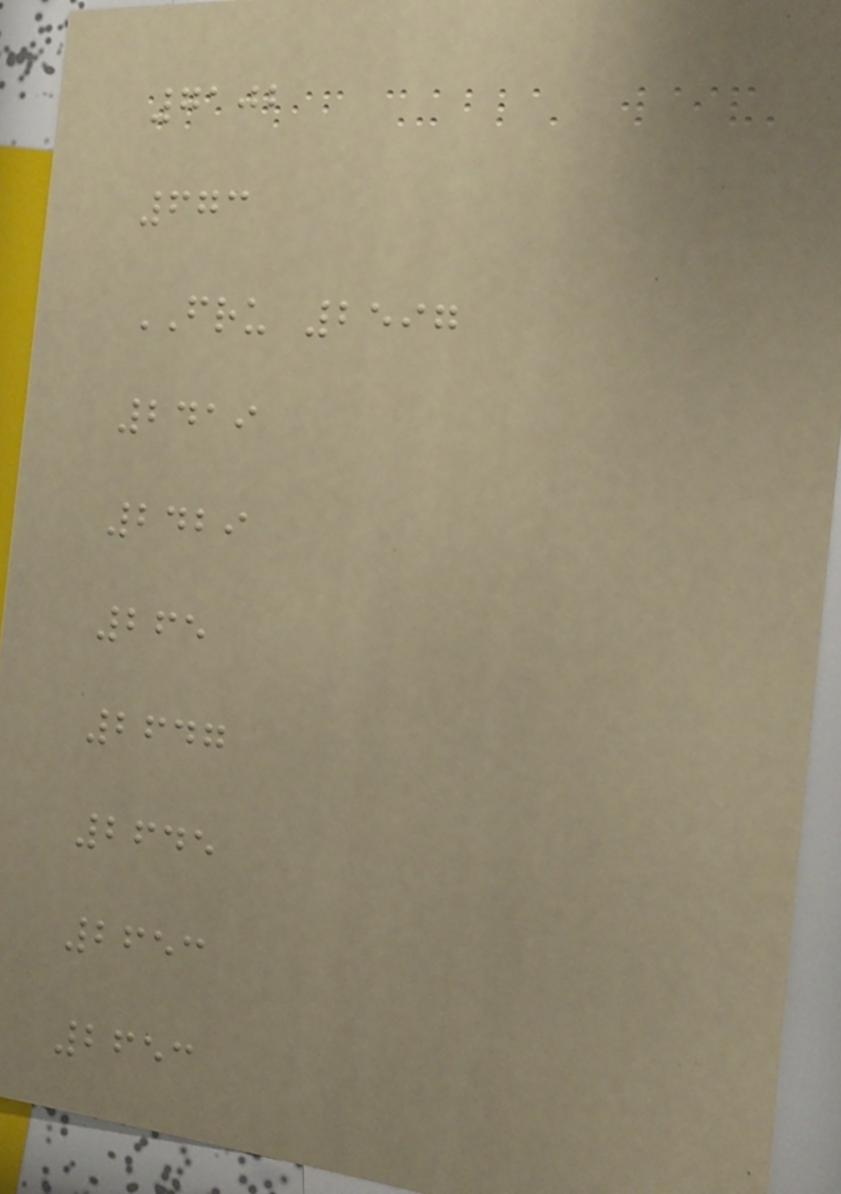7102
673
FRU 2597
2419
2429
265
2647
2645
2653
2653
